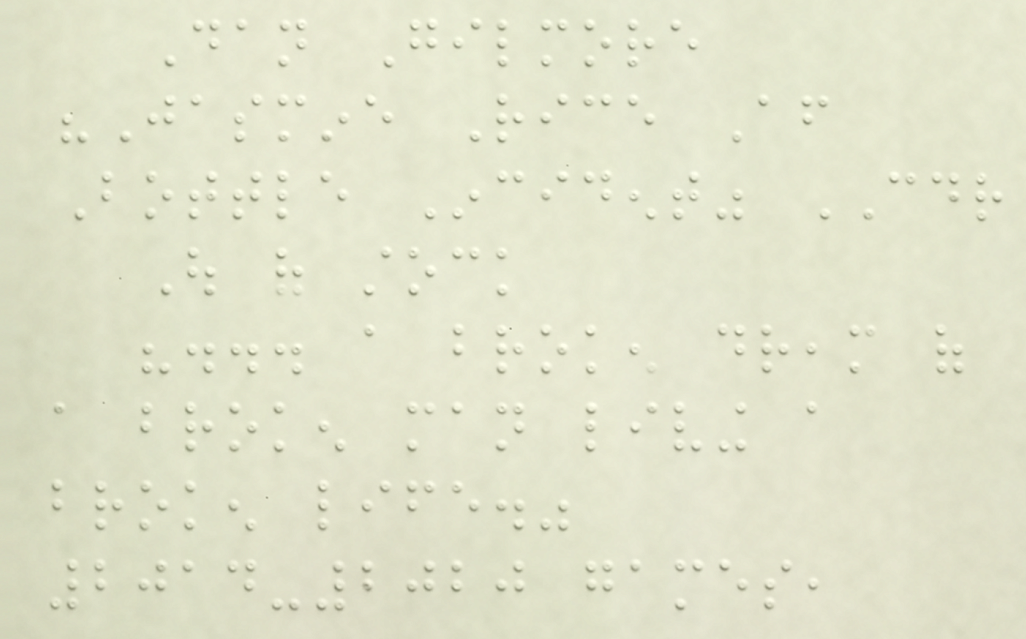Dan Gilmore
"Jasmine Rice After
Bottle Incident" CDR
Out of stock
"... a broken dream of
a broken man living a
broken life."
2014-2020 games,
